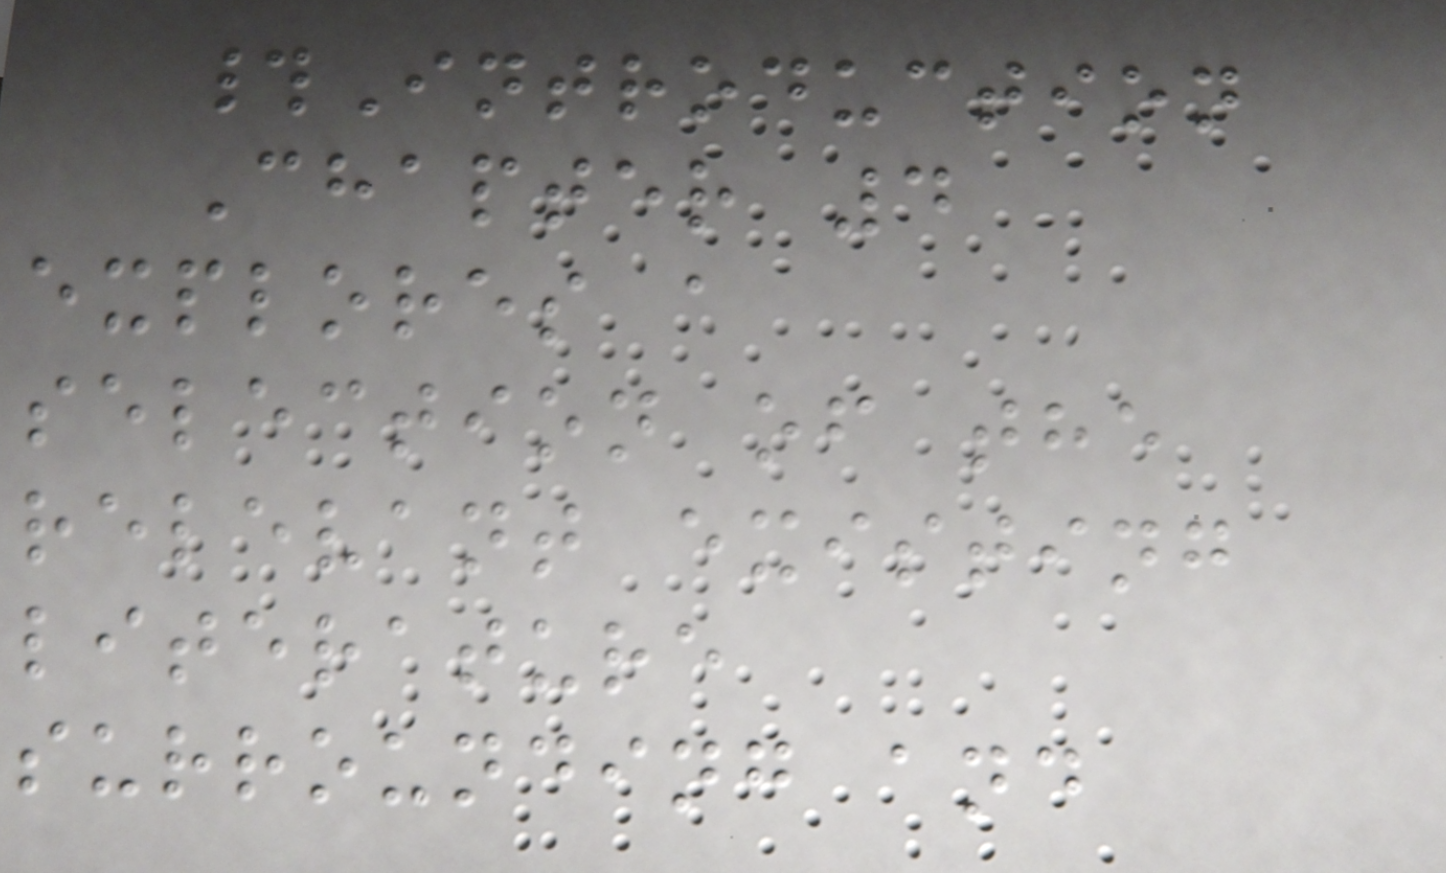#Introduction
Chapter 4
explores a
selection of the
relevant existing
literature
surrounding and
